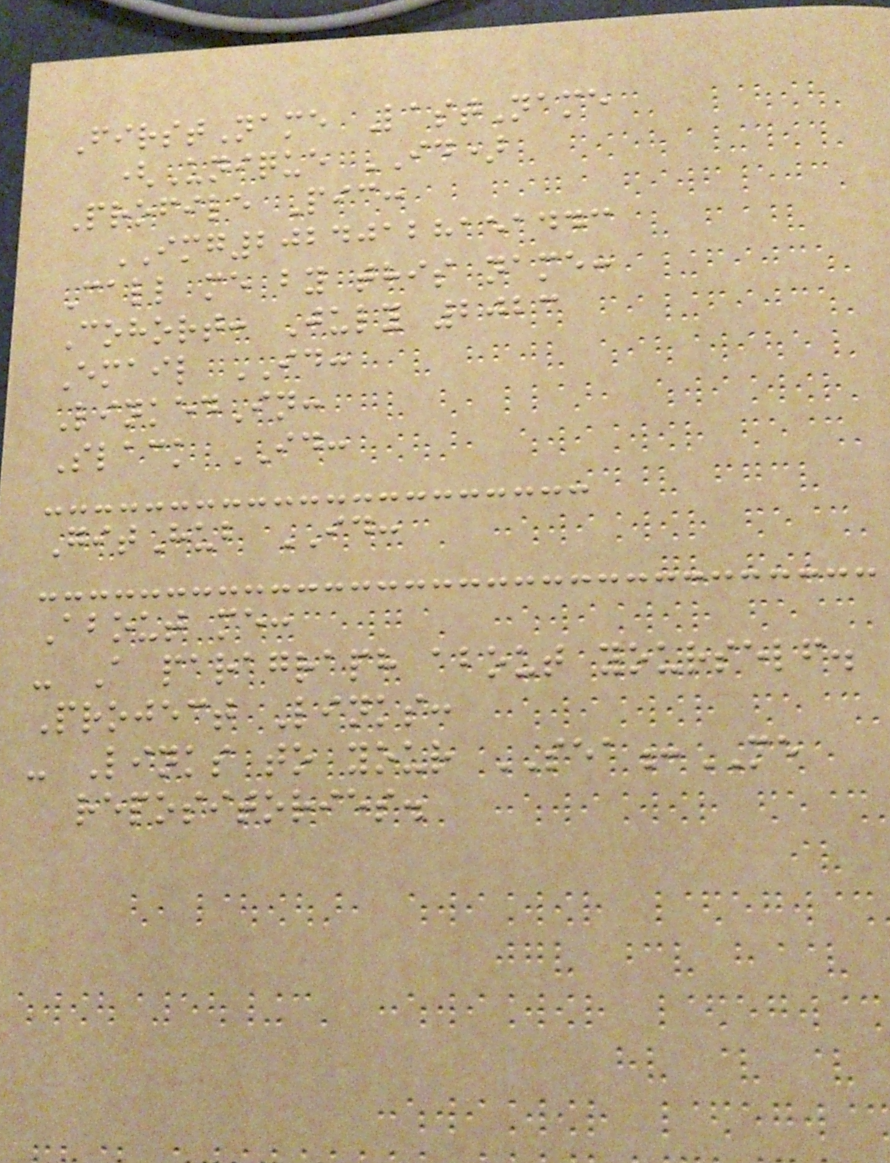FirstName LastName
(Unique ID)
Profile Pic:
IMG20240128151443
Call me by this name:
Cohort: July 2023
Email ID:
LinkedIn:
Slack ID:
GitHub ID:
About me:
- A paragraph about yourself.
Project Links:
- Links to your SEA:ME
repositories.
